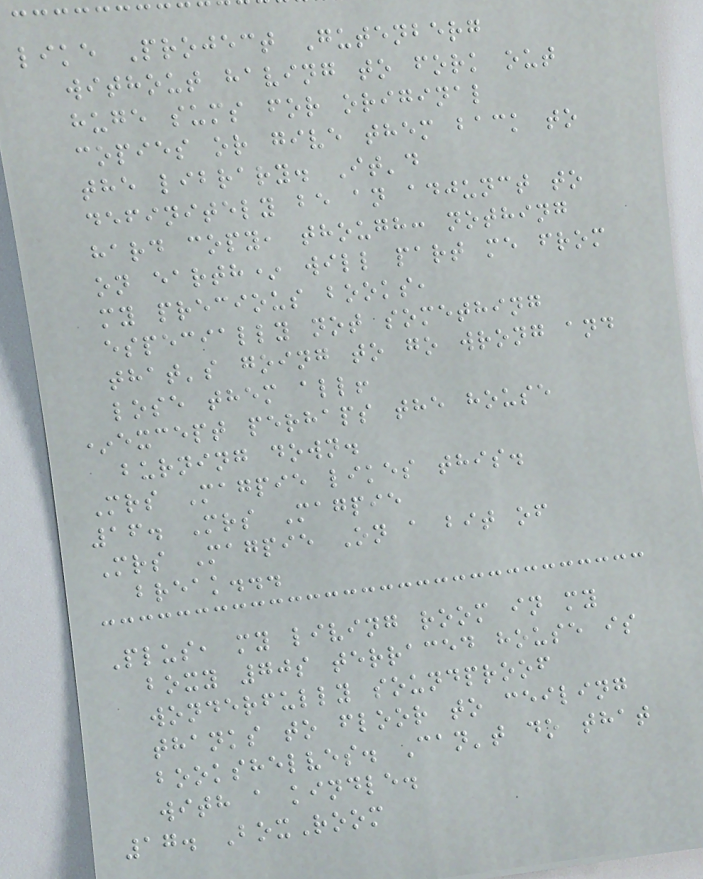like Project Gutenberg
without having to fork out
huge sums for original
copies or give them back to
the library. It'd
definitely be an adjunct to
hard copy, though: nothing
on earth* will part me from
my precious books,
especially not something
that's going to go wrong and
lose them all!
*except perhaps the house
burning down.
Mrs Magpie likes this.
16. Mrs Magpie
Mrs Magpie On a bit of
break...
Plus, my living room in my
boxy 70s terraced house is
wonderfully soundproof
thanks to floor to ceiling
bookshelves. Can't do that
with a kindle.
17. BoxRoom
